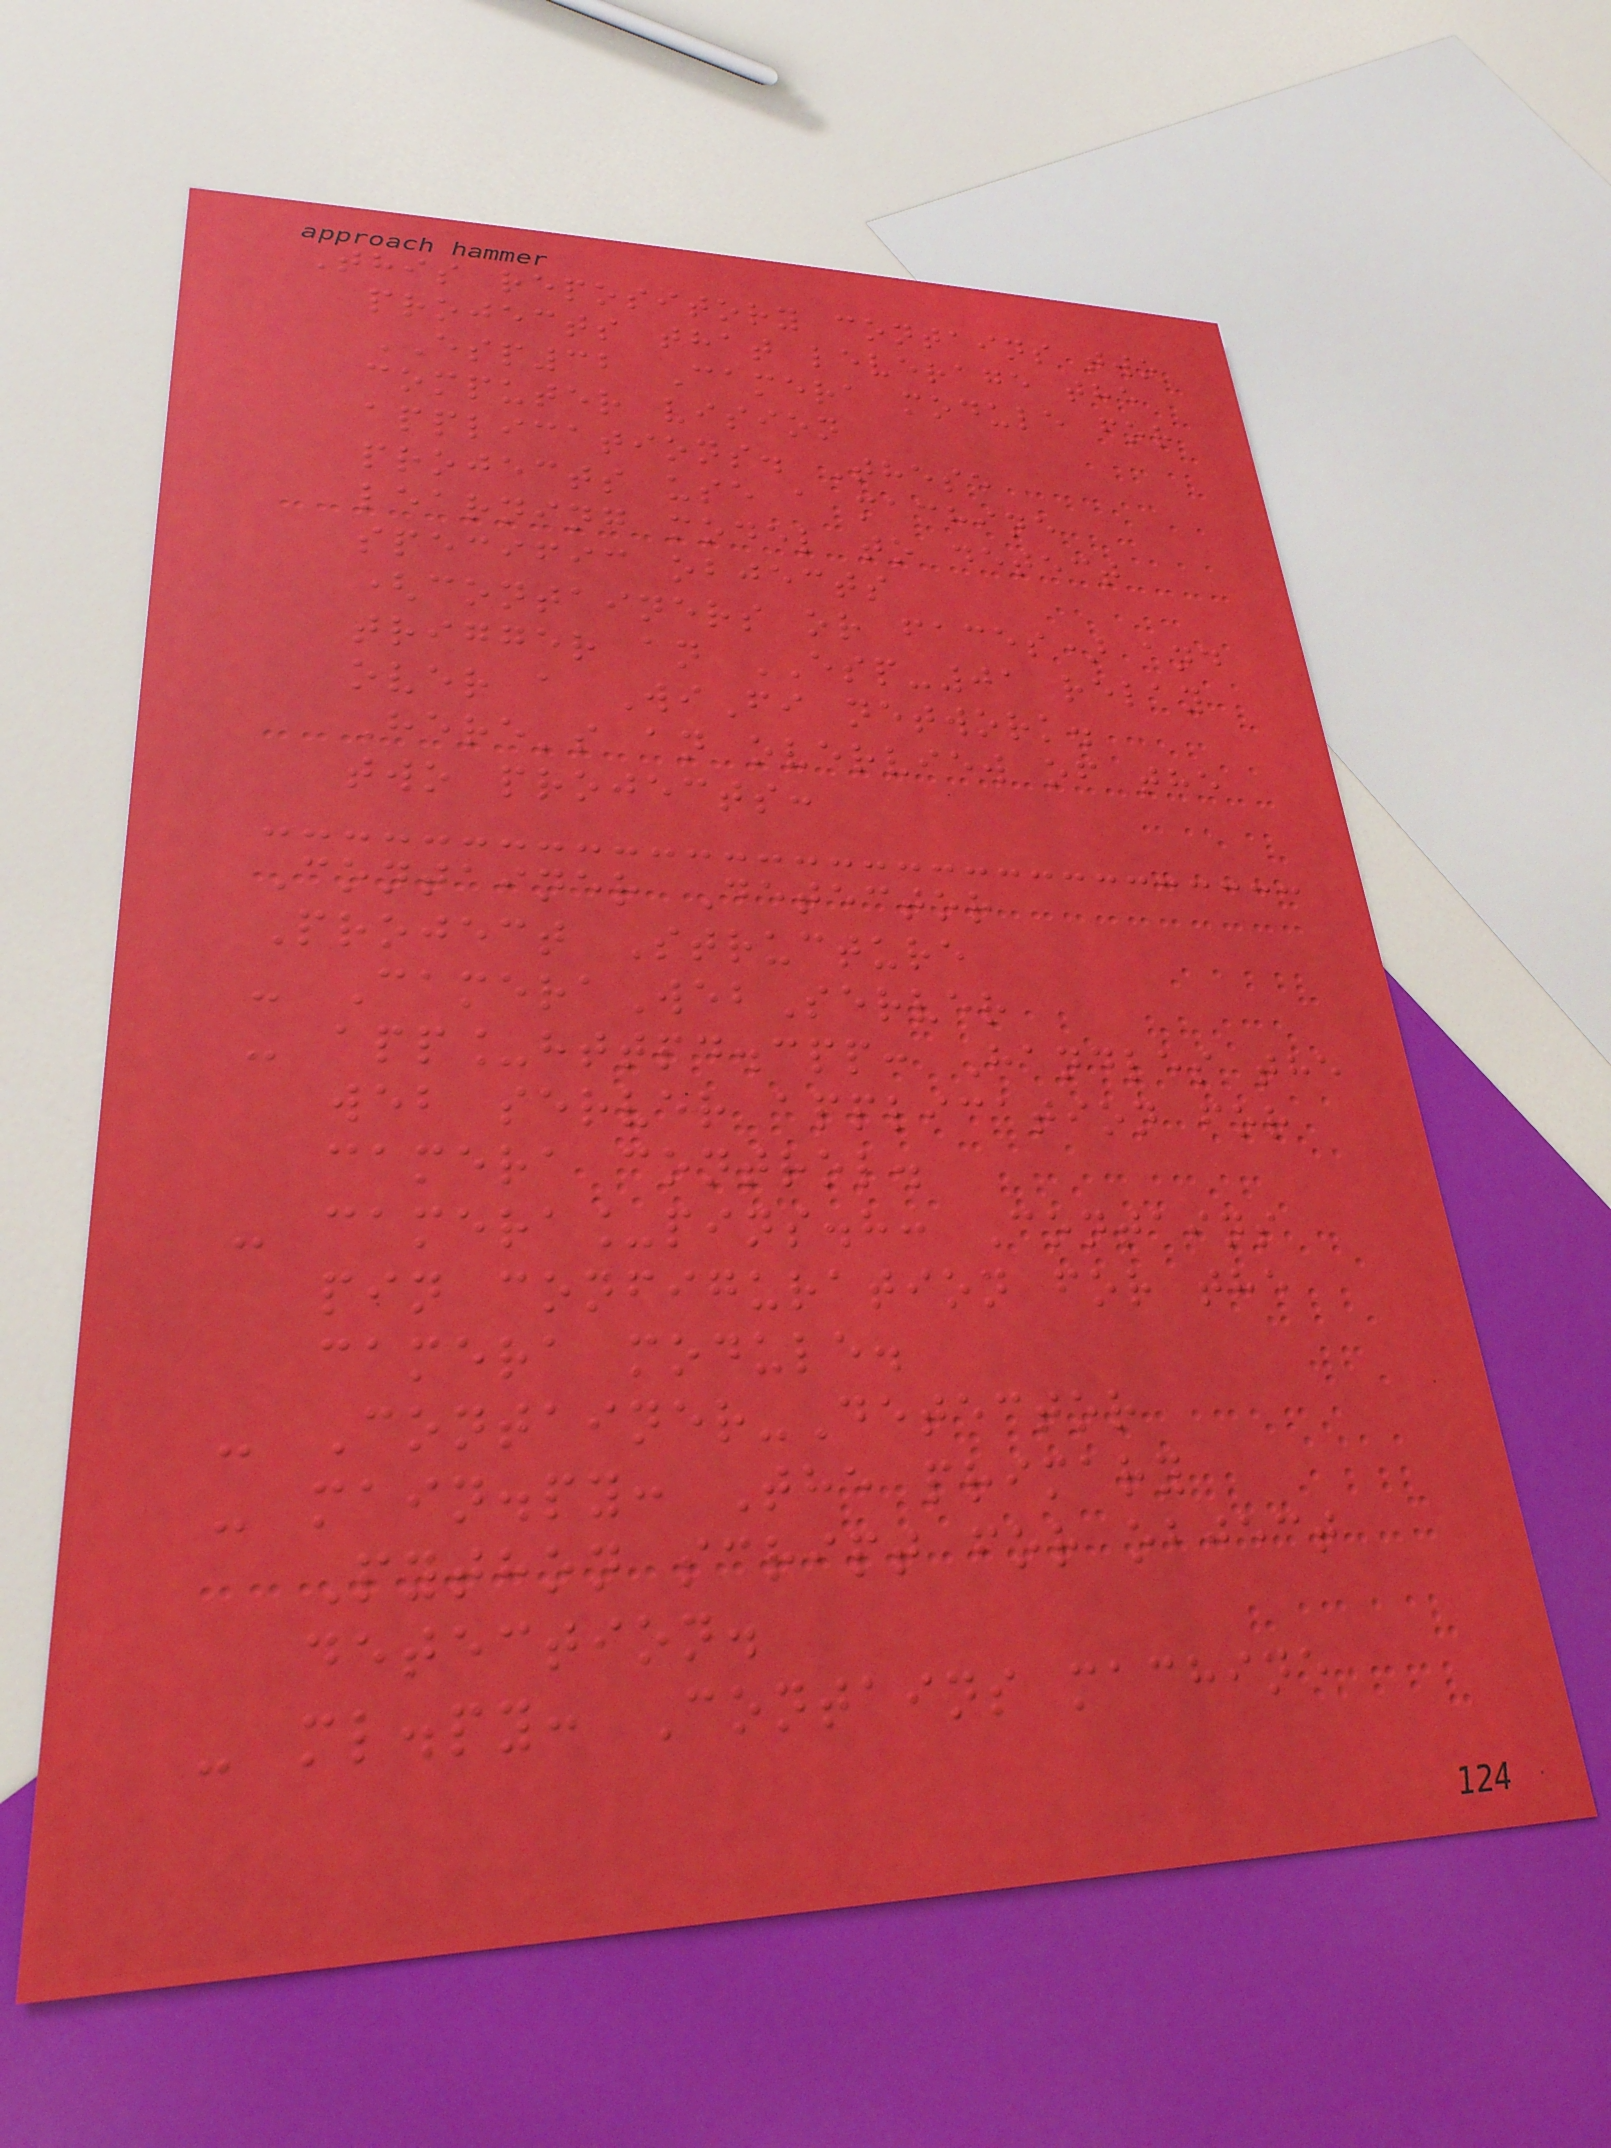This repository contains two
projects that leverage the
ESP32 Camera module for
computer vision
applications. These
projects use a machine
learning model to detect
specific objects
(containers or faces) and
trigger an ESP-01 relay
over a WiFi network.
Here's an overview of the
two projects:
Container Detector
Project Structure
- CameraWebServer
- app_httpd.cpp: Handles the
web server application for
camera control.
- camera_pins.h: Contains
pin configuration for the
camera module.
- Container-Detector
- main.py: The primary
Python script for object
detection.
- ml.py: Contains machine
